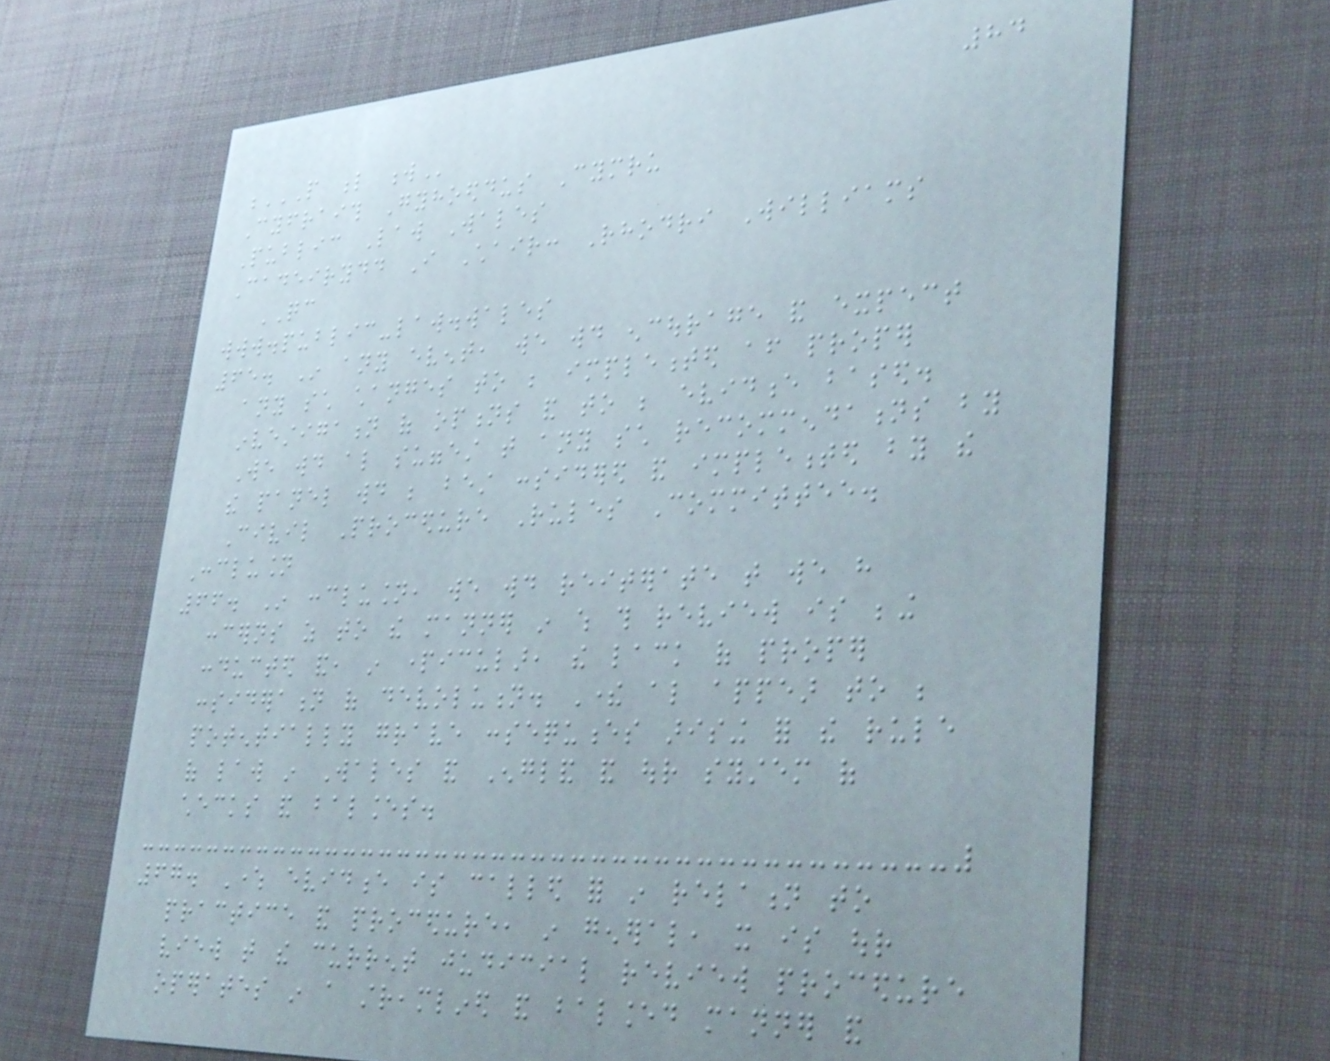84
P L W
Cyfraith Gyhoeddus Cymru
Public Law Wales
Cadeirydd I Chair: Rhodri Williams
QC
www.public-law.wales
65. In any event, we would encourage and expect
any such changes to be implemented after proper
investigation of options and to be evidence based.
We would also suggest that any such recommendations by
the panel would be best considered and implemented by the
Civil Procedure Rules Committee.
Conclusion
66. In conclusion, we would reiterate that we have
concerns as to the manner in which this review is being
conducted and, in particular, the lack of proper
consideration of devolution. There also appear to be
potentially grave consequences arising for the rule
of law in Wales and England and our system of
checks and balances.
67. Where evidence is called for in relation to
practice and procedure, in general, it is our
view that the current judicial review procedure
operates in a streamlined and balanced manner and
